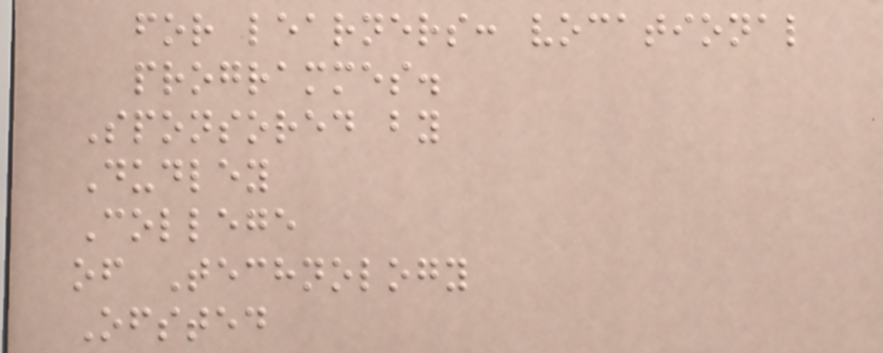for learners: vocational
programmes.
Sponsored by
Dudley
College
of Technology
Ofsted
